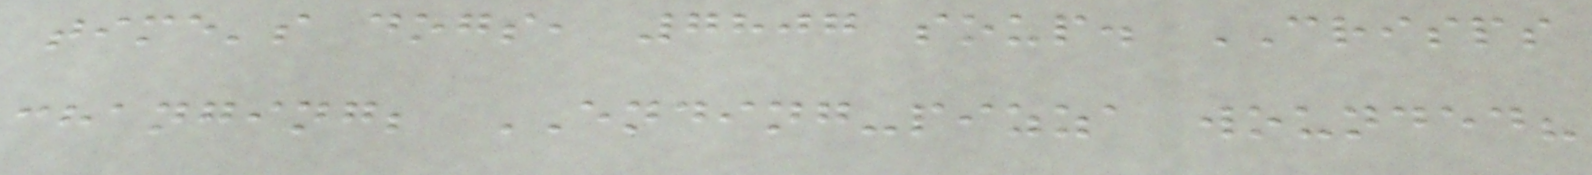time's dogs, 7807 soup. CRISPS
changing; ENDING-pizza wounded?
